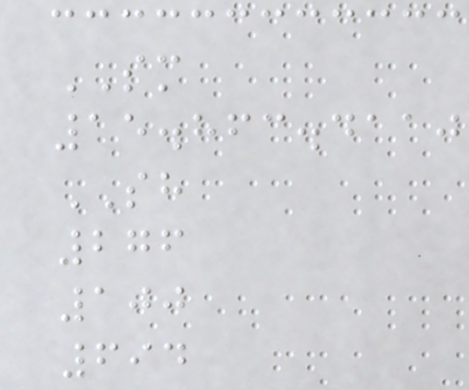SM
15.863.4110
SH
276
100
694
